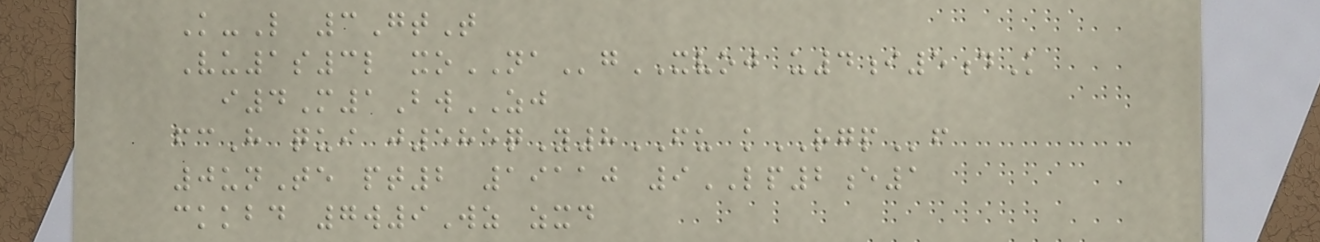K-L 3GtT
Vu1s3l xoNAgXVOJ u4i5dK
i4M1BwZJ
fcH qui j585qY8FU kRGPf
0unTe pt2 19110 9LP2e1
ckkbd 7w9Wz zxd
